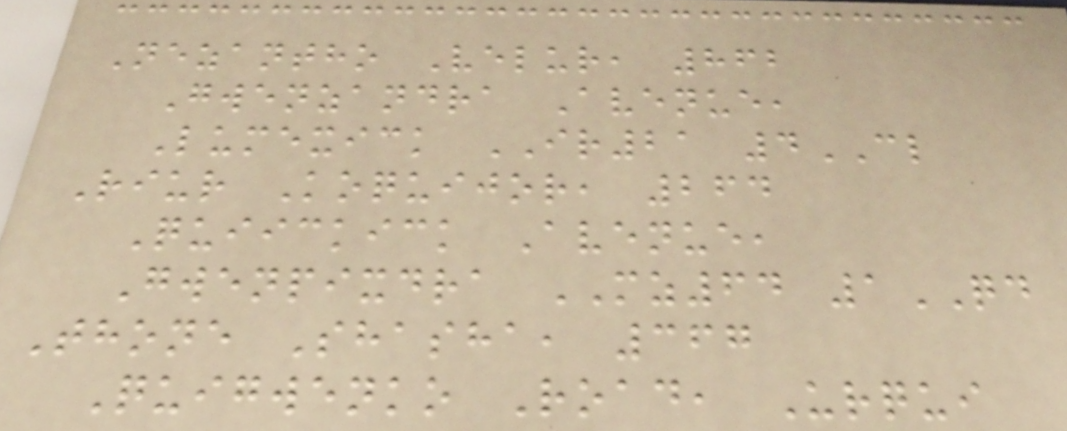Nezantho Velur, 862
Gwenzandra Avenue,
Lumexick IR21 4CL
Riur Koquijor, 264
Quiickick Avenue,
Gwenpixdra MZ64 1QD
Thone Shasha, 367
Quigwenko Road, Urqui
